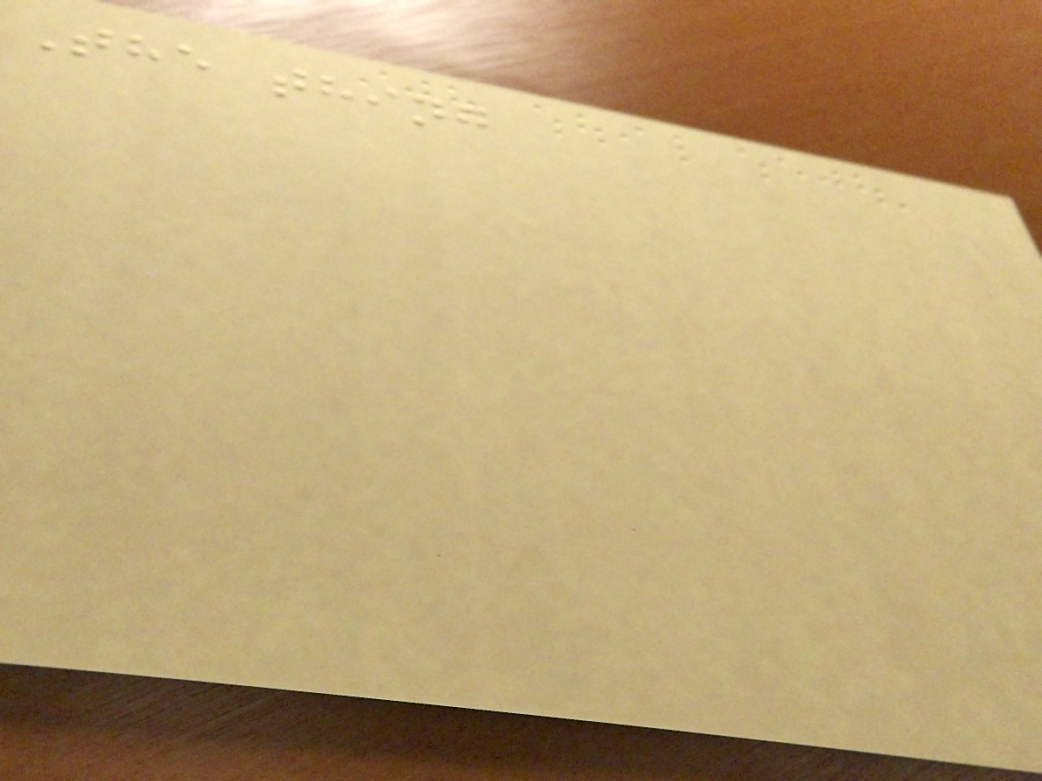The thing
